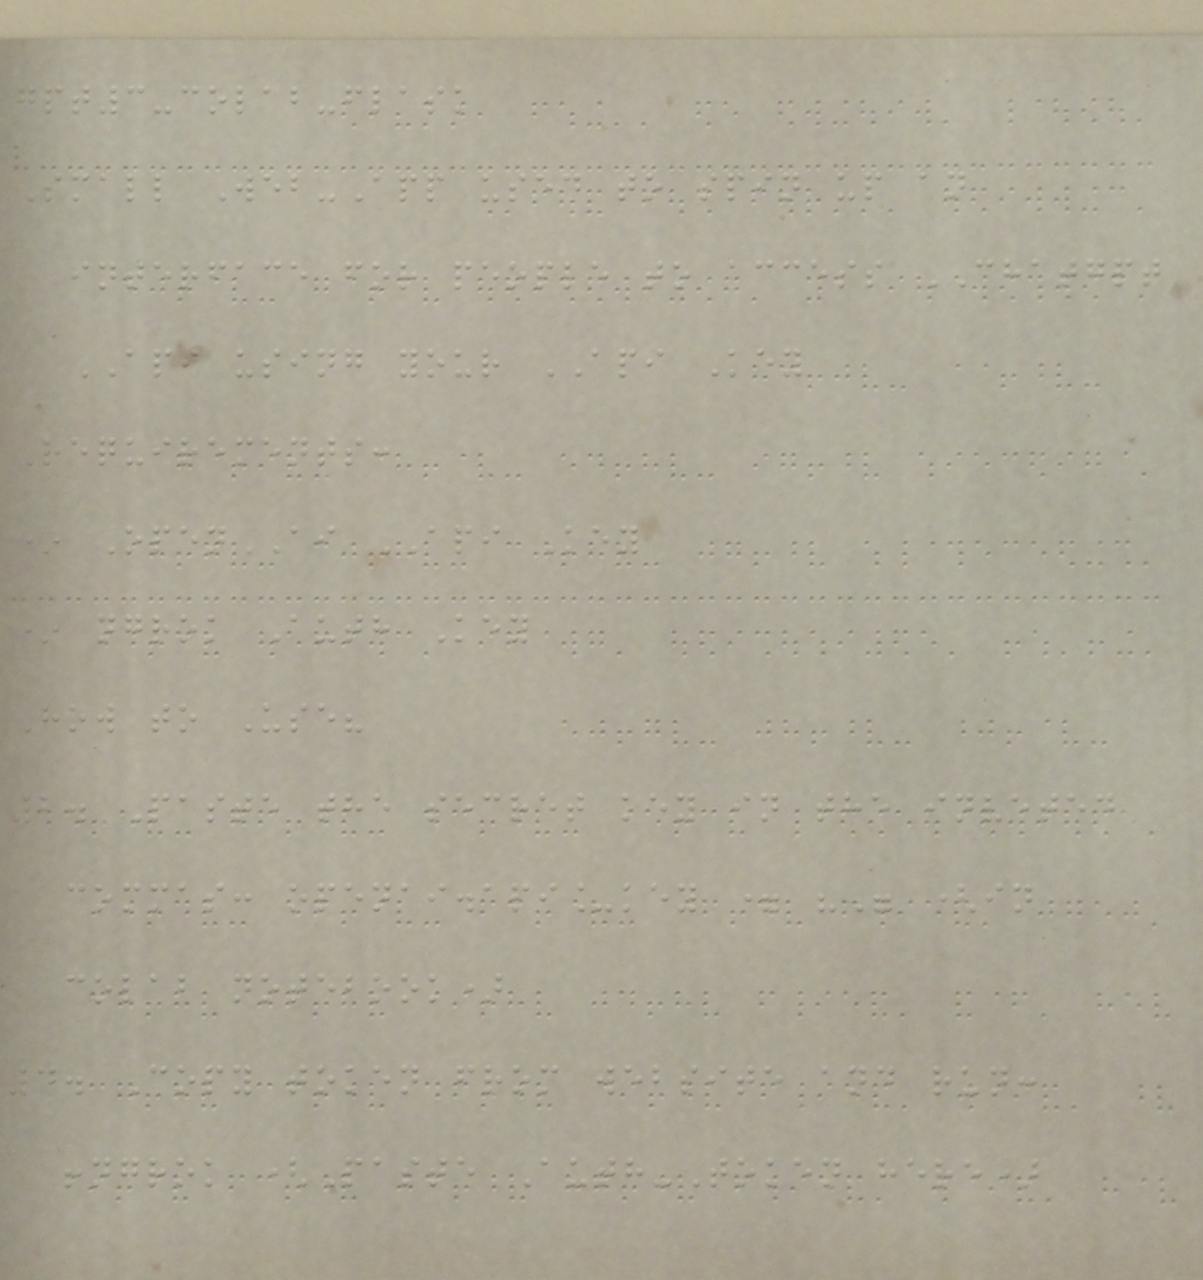gpt3-colab-flask
Small Web-App used to spin up an
interface for people to access CHATGPT
API using your API Key
Requirements:
* OpenAI API Key
* ngrok Auth Key
How to Use?
2. Paste the secret key in the inveted
commas: openai.api_key = "" (in
colab notebook)
4. Copy token from website and run:
!ngrok (Paste Auth-Token here)
